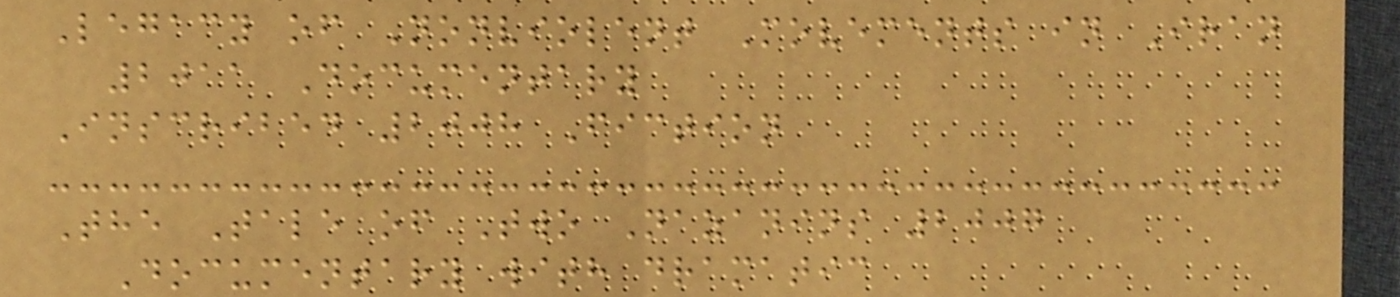Legacy of Nonviolent Movements in Iran
2011 Documentary
Inscribed 2008 Fiction
The Tale of Two Nazanins 2007
Documentary with dramatic
